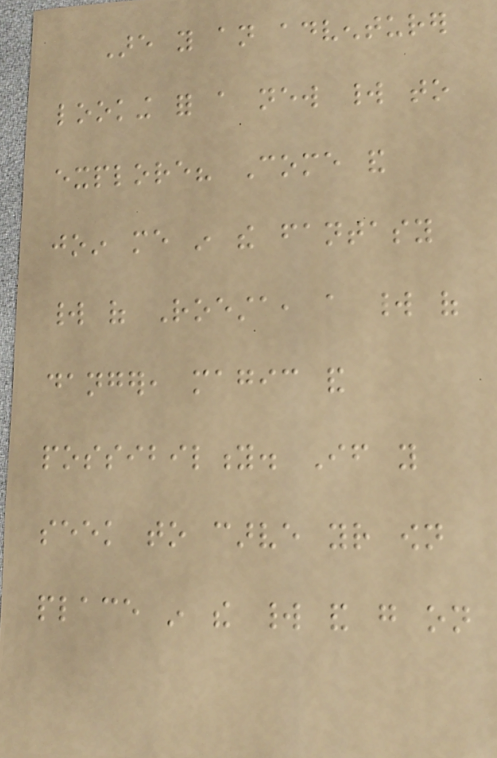Are you an adventurer
looking for a new world to
explore? Come and
join me in the fantasy
world of Roesta, a world of
danger, magic and
possibility. If you
seek to carve your own
place in the world and go on
